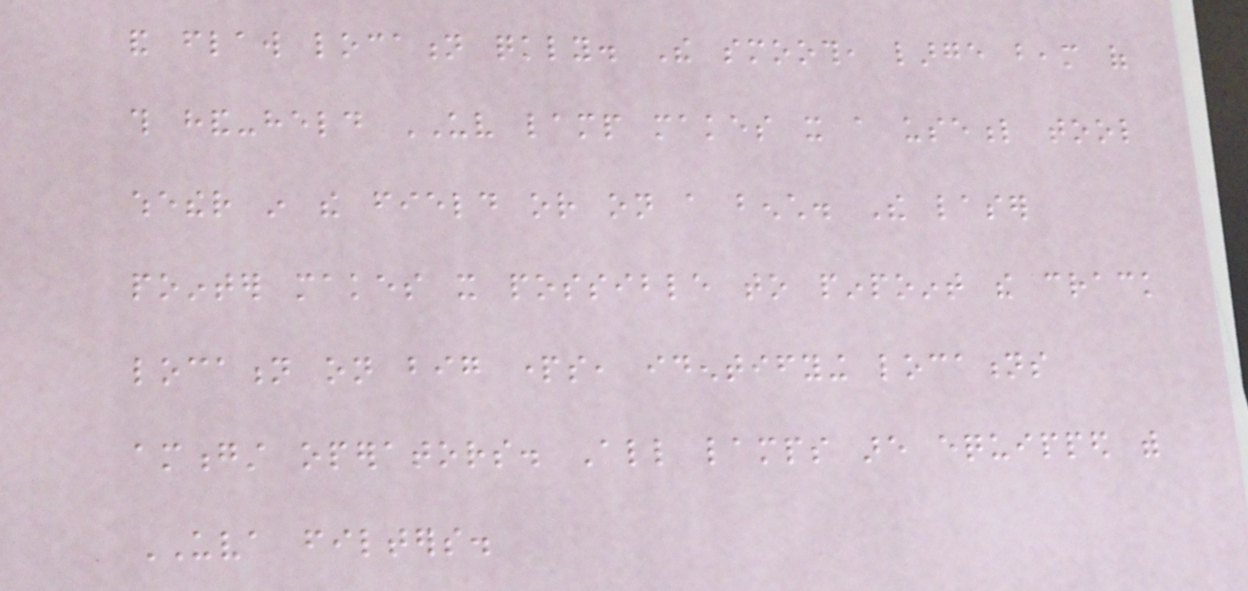and flaw location quickly. The smooth, large beam of
this hand-held UV lamp makes it a useful tool
whether in the field or on a bench. The laser
pointer makes it possible to pinpoint the crack
location on big parts, identifying locations
amongst operators. All lamps are equipped with
UVA filters.
